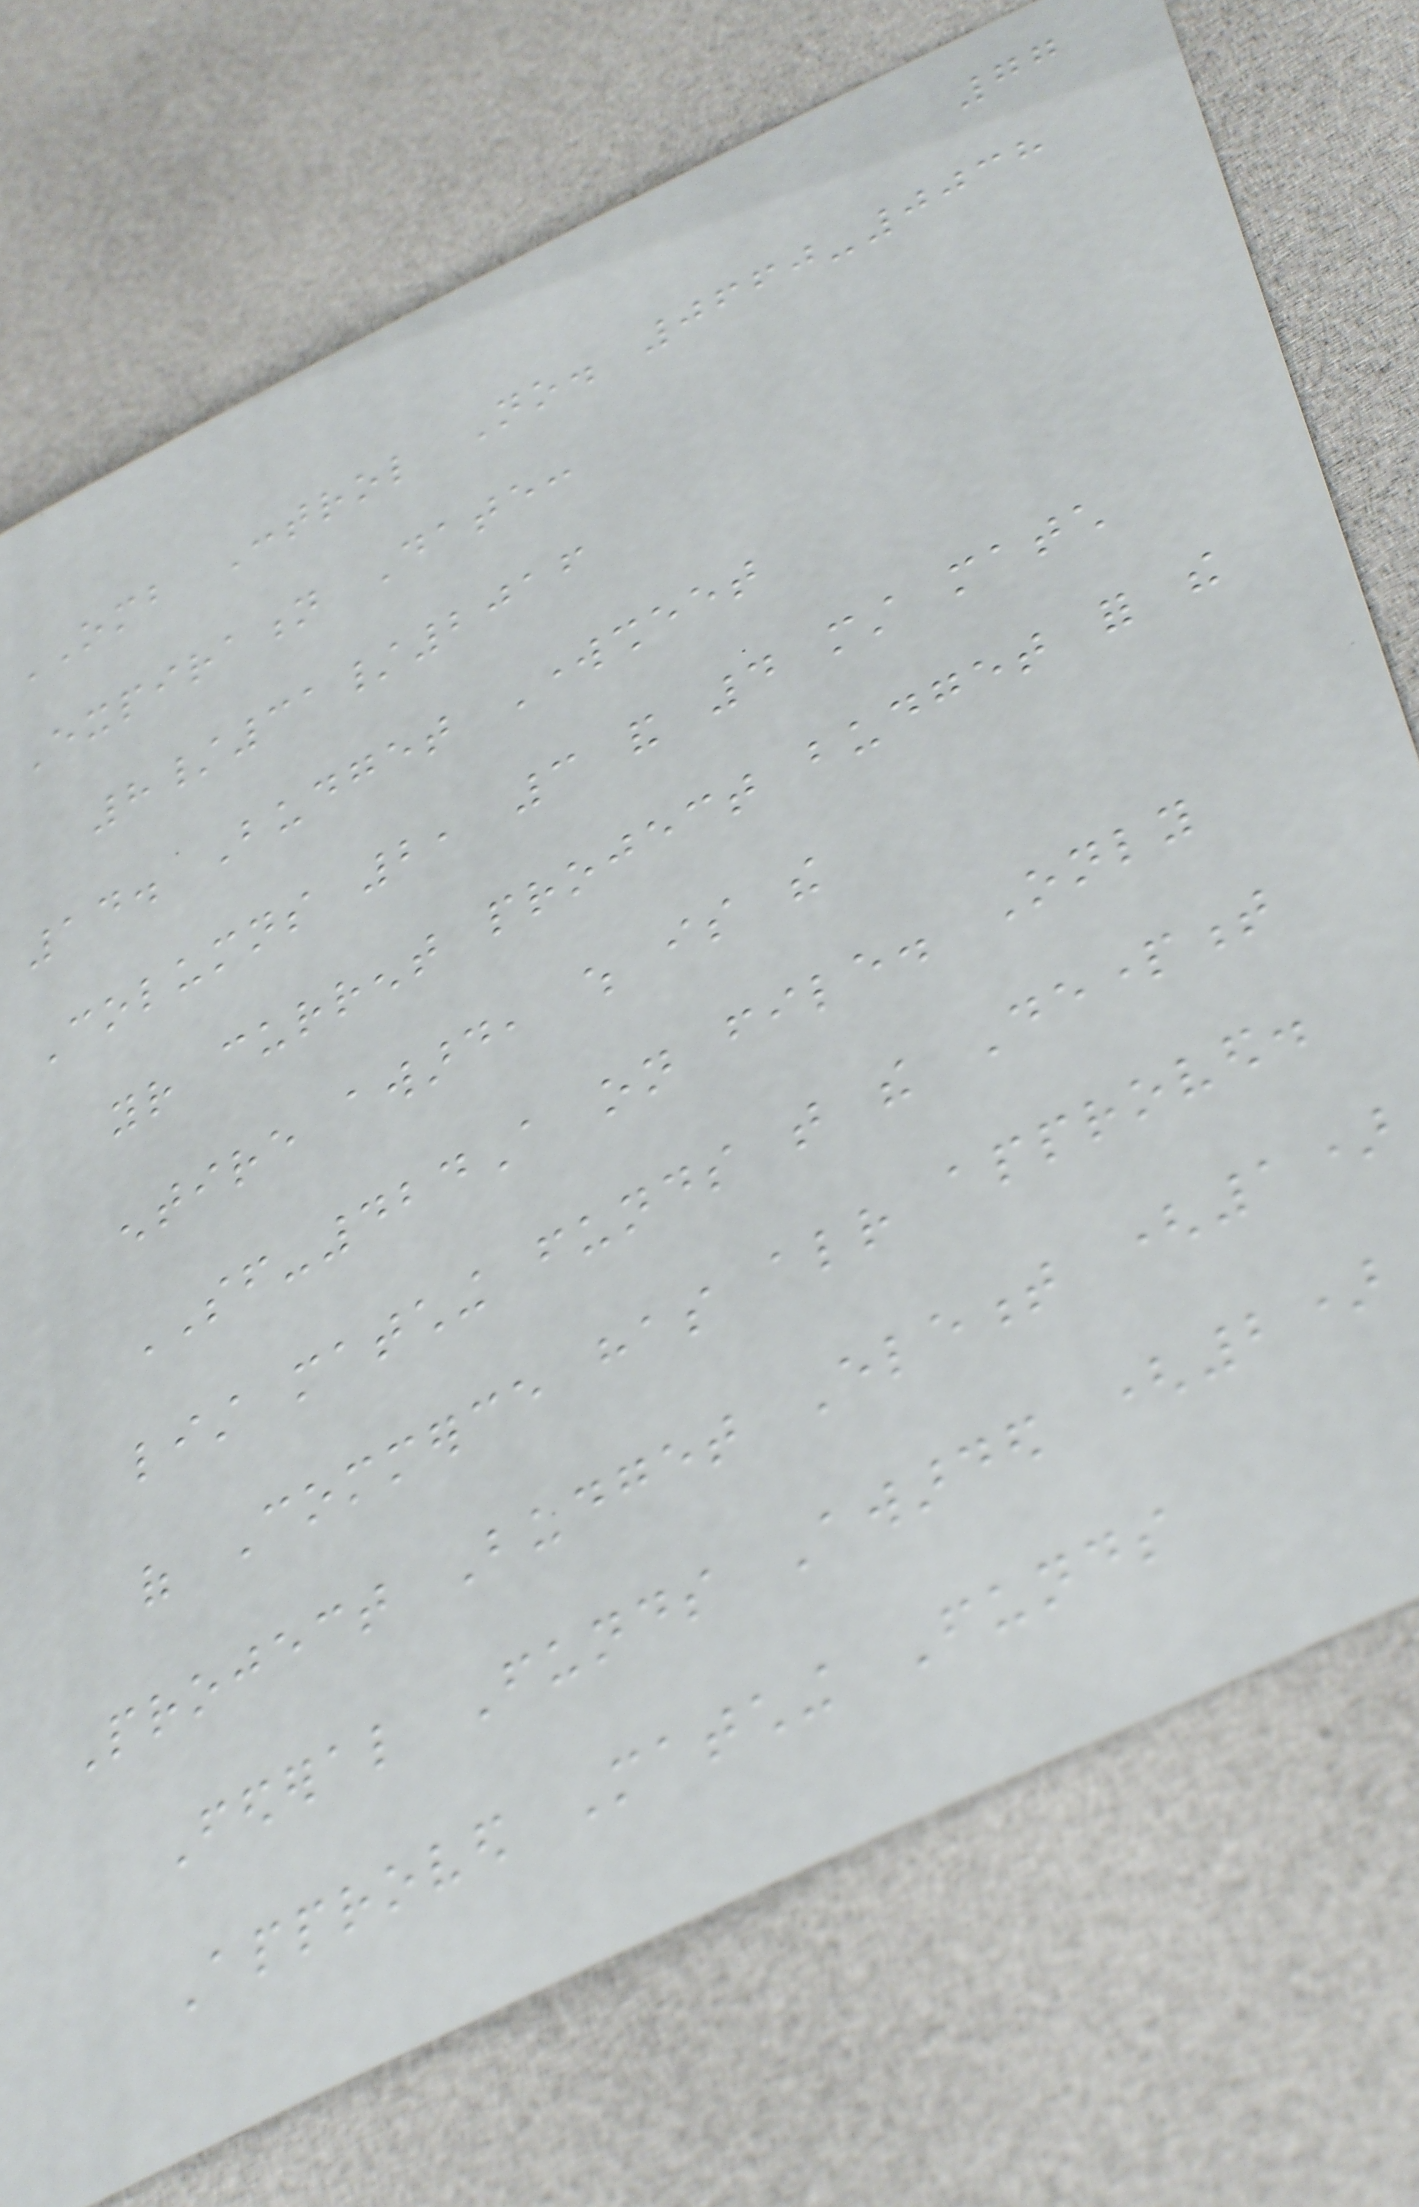77
OMB Control No. 0660-0038
Expiration Date:
8/31/2016
14. Budget Worksheet
Columns 2, 3 and 4 must match
your current project budget for the
entire award, which is the
SF-424A on file. Only
list matching funds that the Department
of Commerce has already approved.
Project Budget Element (1)
Federal Funds Awarded (2)
Approved Matching Funds
